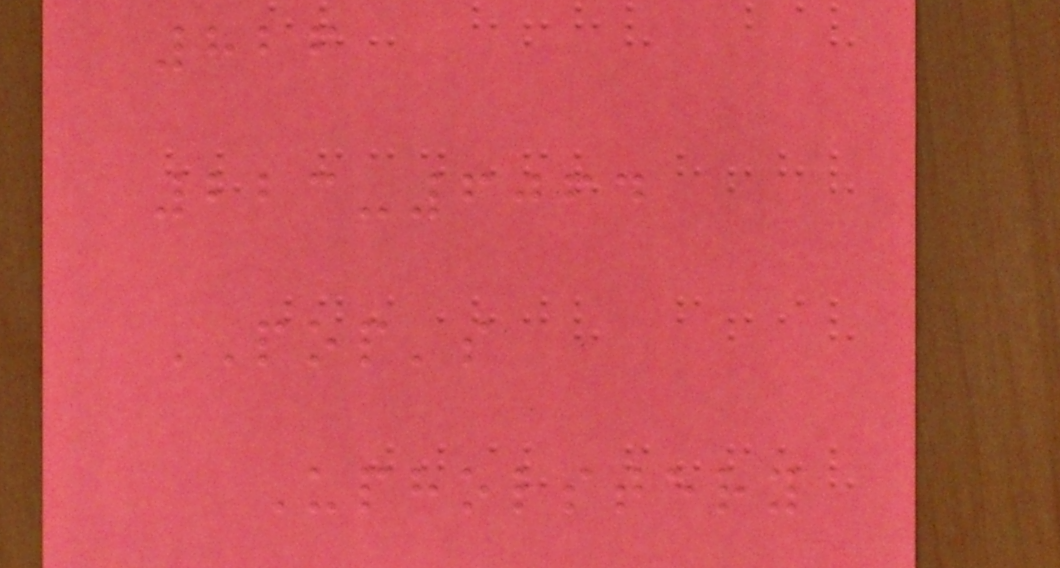826
223-6064
POP's
Upholstery
